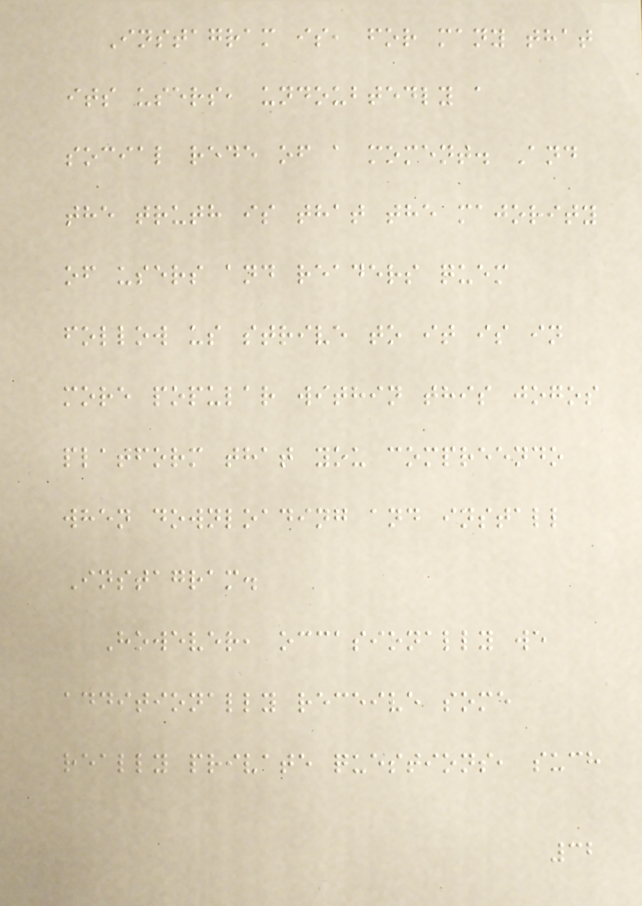Instagram is, for many that
its users, undoubtedly a
social rede of a moment. And
the truth is that the majority
of users and readers quem
follow us strive to it is in
more popular within this jogos
platform that you compreendo
when downloading and install
Instagram.
However, occasionally we
additionally receive some
really private questions, such
32
